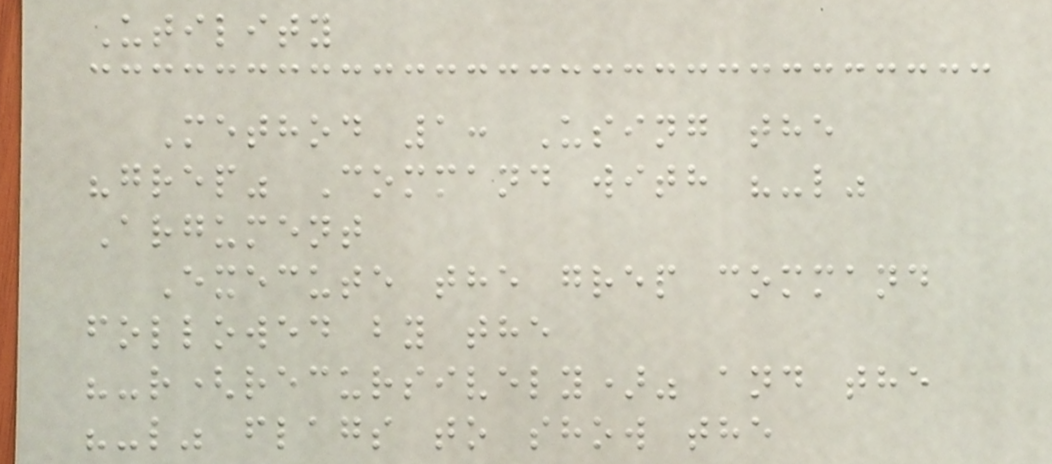Utility
Method 1: Using the
"grep" Command with "-l"
Argument
Execute the grep command
followed by the
"-r(recursively)" and the
"-l" flags to show the
